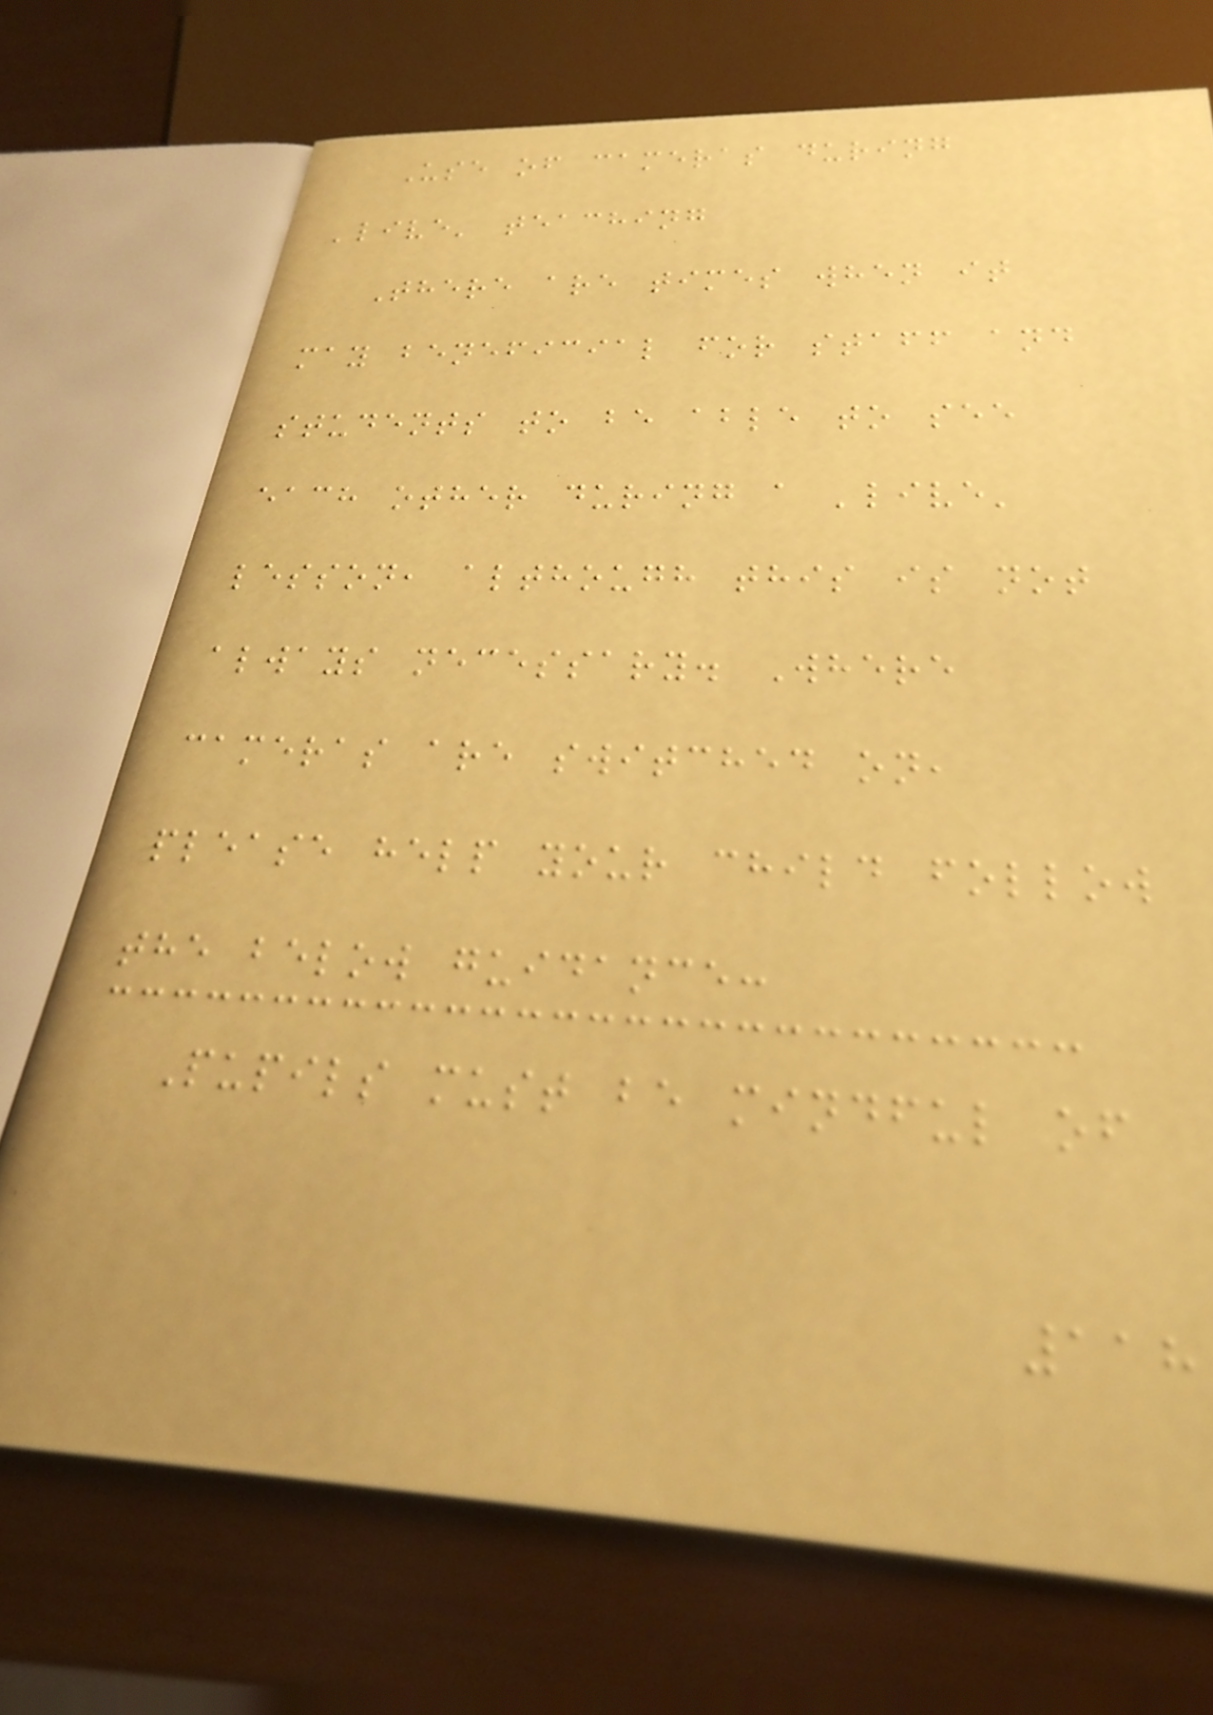Use of cameras during
'live' teaching
There are times when it
may beneficial for staff and
students to be able to see
each other during a 'live'
lesson, although this is not
always necessary. Where
cameras are switched on,
please help your child follow
the below guidance:
Pupils must be mindful of
118
